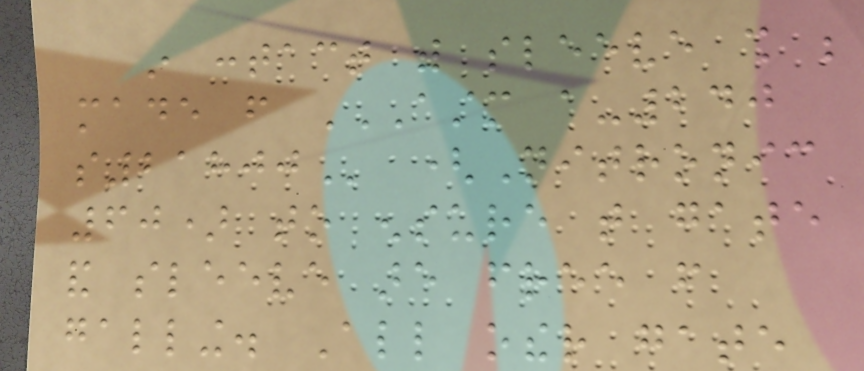in contact with sleeve shall be
made from ASTM A-240
S21800 (Nitronic
60) to ensure that gate
and sleeve are free from
galling. All other gate
